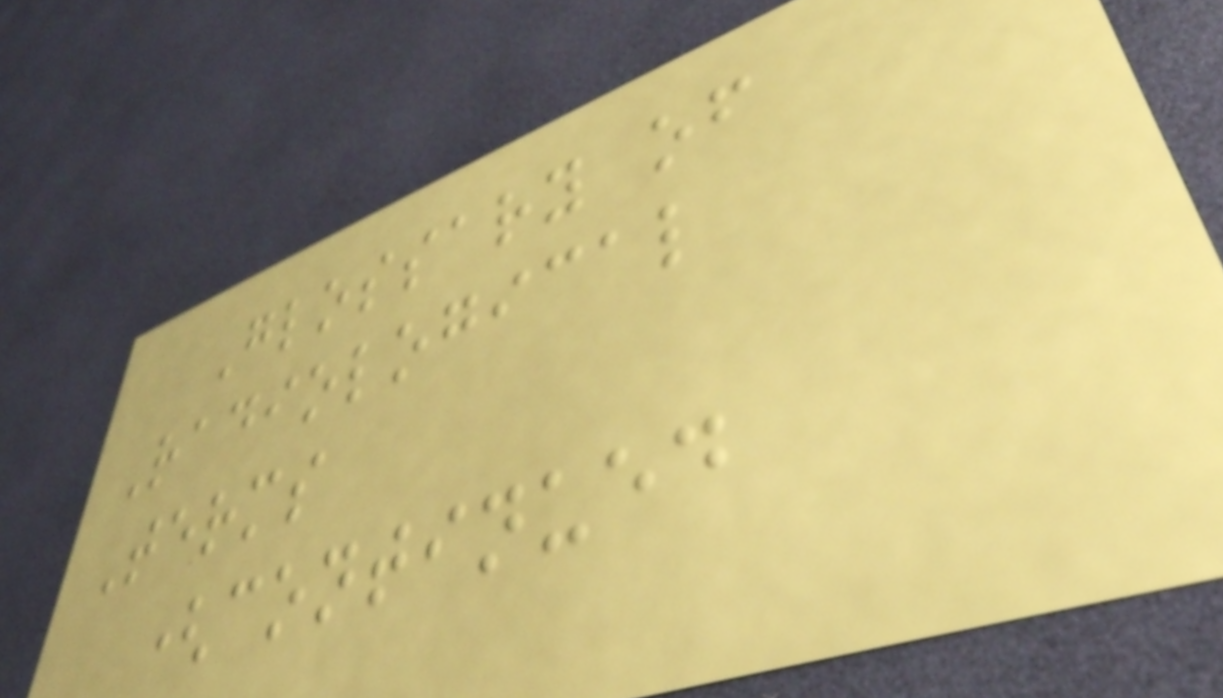Glossary of
Radiological
Terms
(continued
